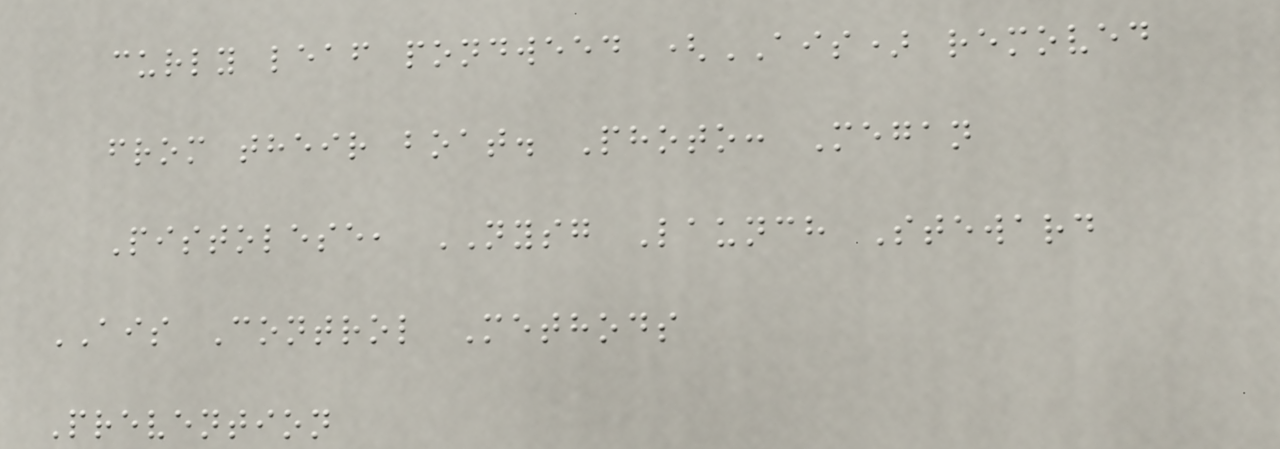curly leaf pondweed (AIS) removed
from their boat. Photo: Megan
Pistolese, NYSG Launch Steward
AIS Control Methods
Prevention
